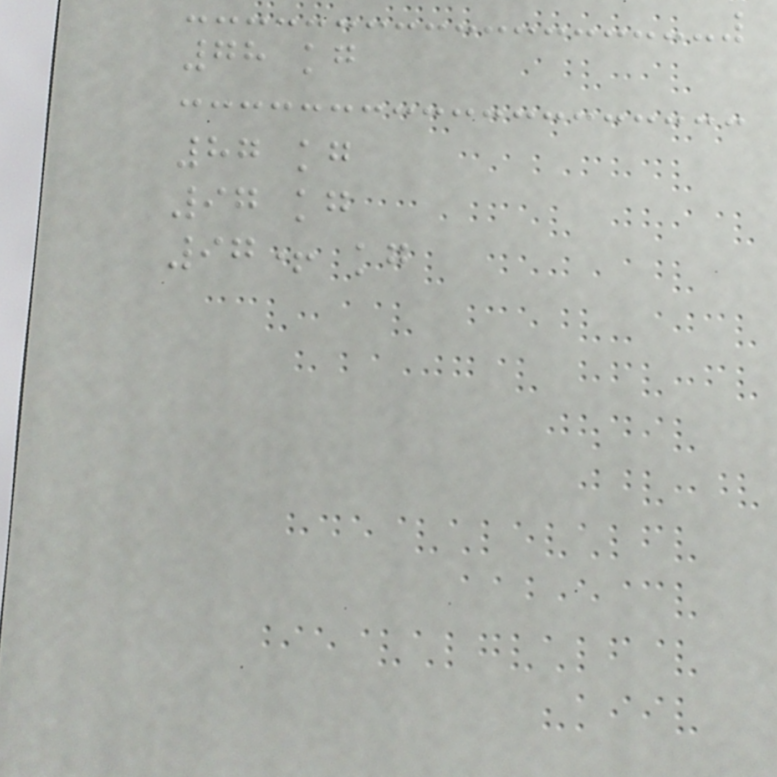78 kg
87 kg
97 kg
97+ kg
